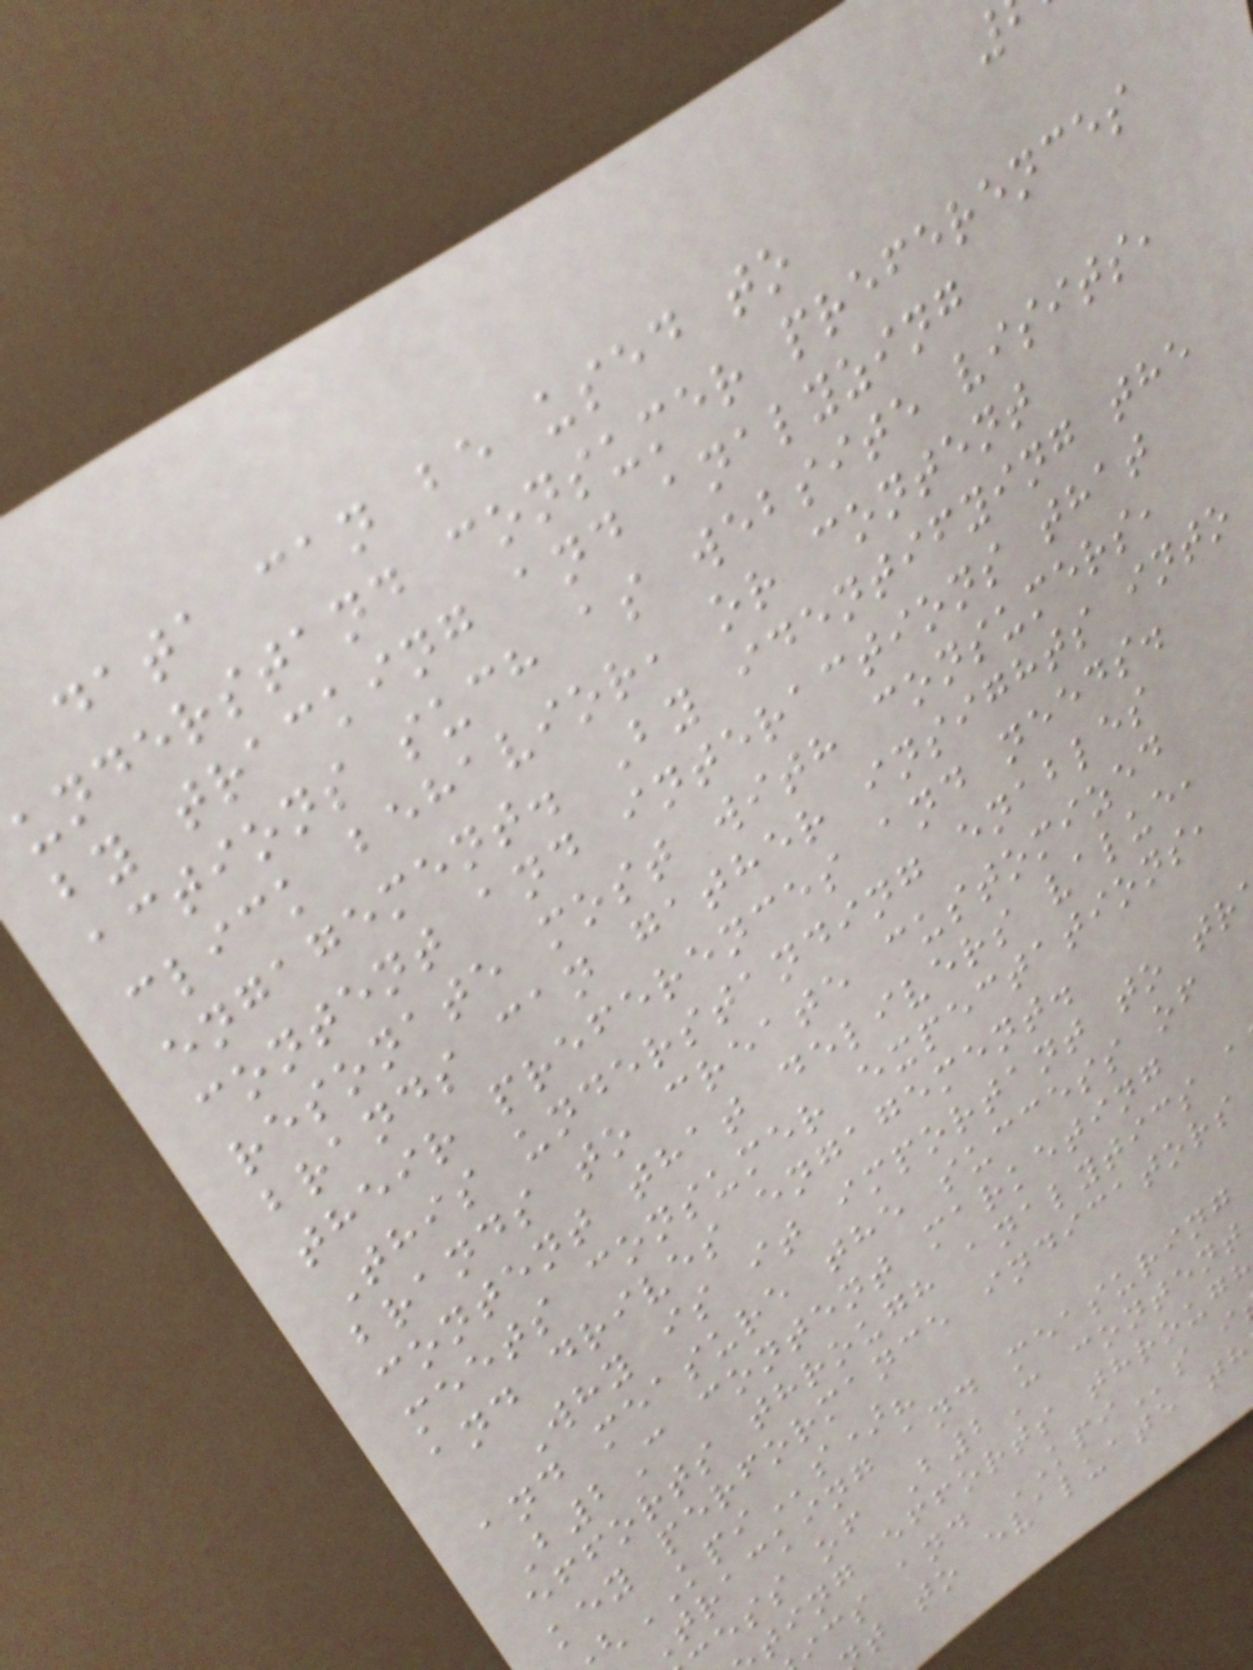data can be used to
understand consumer preferences
by tracking and analyzing
actions such as website visits,
click behavior, or content
engagement. By identifying the
content and interactions that
resonate most with consumers,
brands can gather insights into
their preferences and needs.
This understanding enables
brands to create customized
content that delivers value,
meets consumer expectations,
and drives engagement.
Why is it important to tr
and measure the success of
B2C content marketing
efforts through analytics a
key performance indicators
KPIs)?
Tracking and measuring
ess of B2C content
ting efforts throug
ics and KPIs i
t to evaluate th
